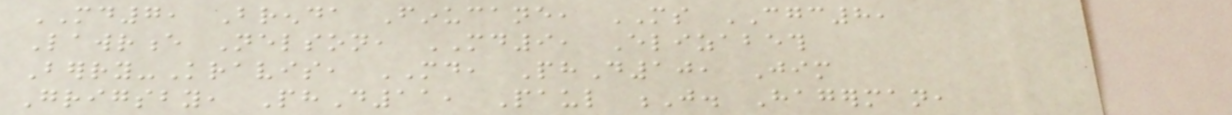MD7, Brenda Finucane, MS CGC8,
Lawrence Nelson, MD9, Elizabeth
Berry-Kravis, MD, PhD10, Jim
Grigsby, PhD11, Paul J. Hagerman,
